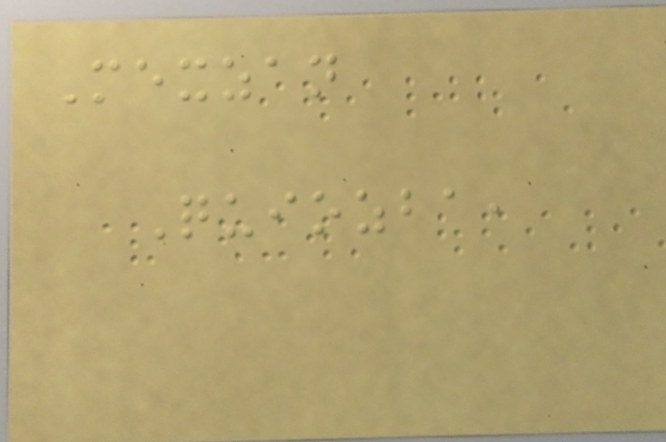Mexzan
Quiozba,
